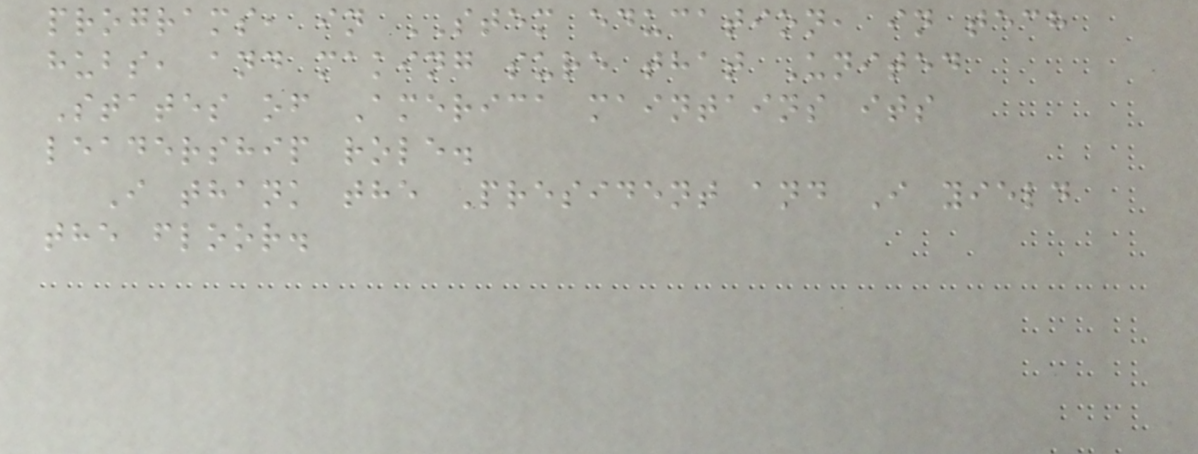programs, in STEM education, in tech
hubs, and making sure that United
States of America maintains its
leadership role.
I thank the President and I yield
the floor.
